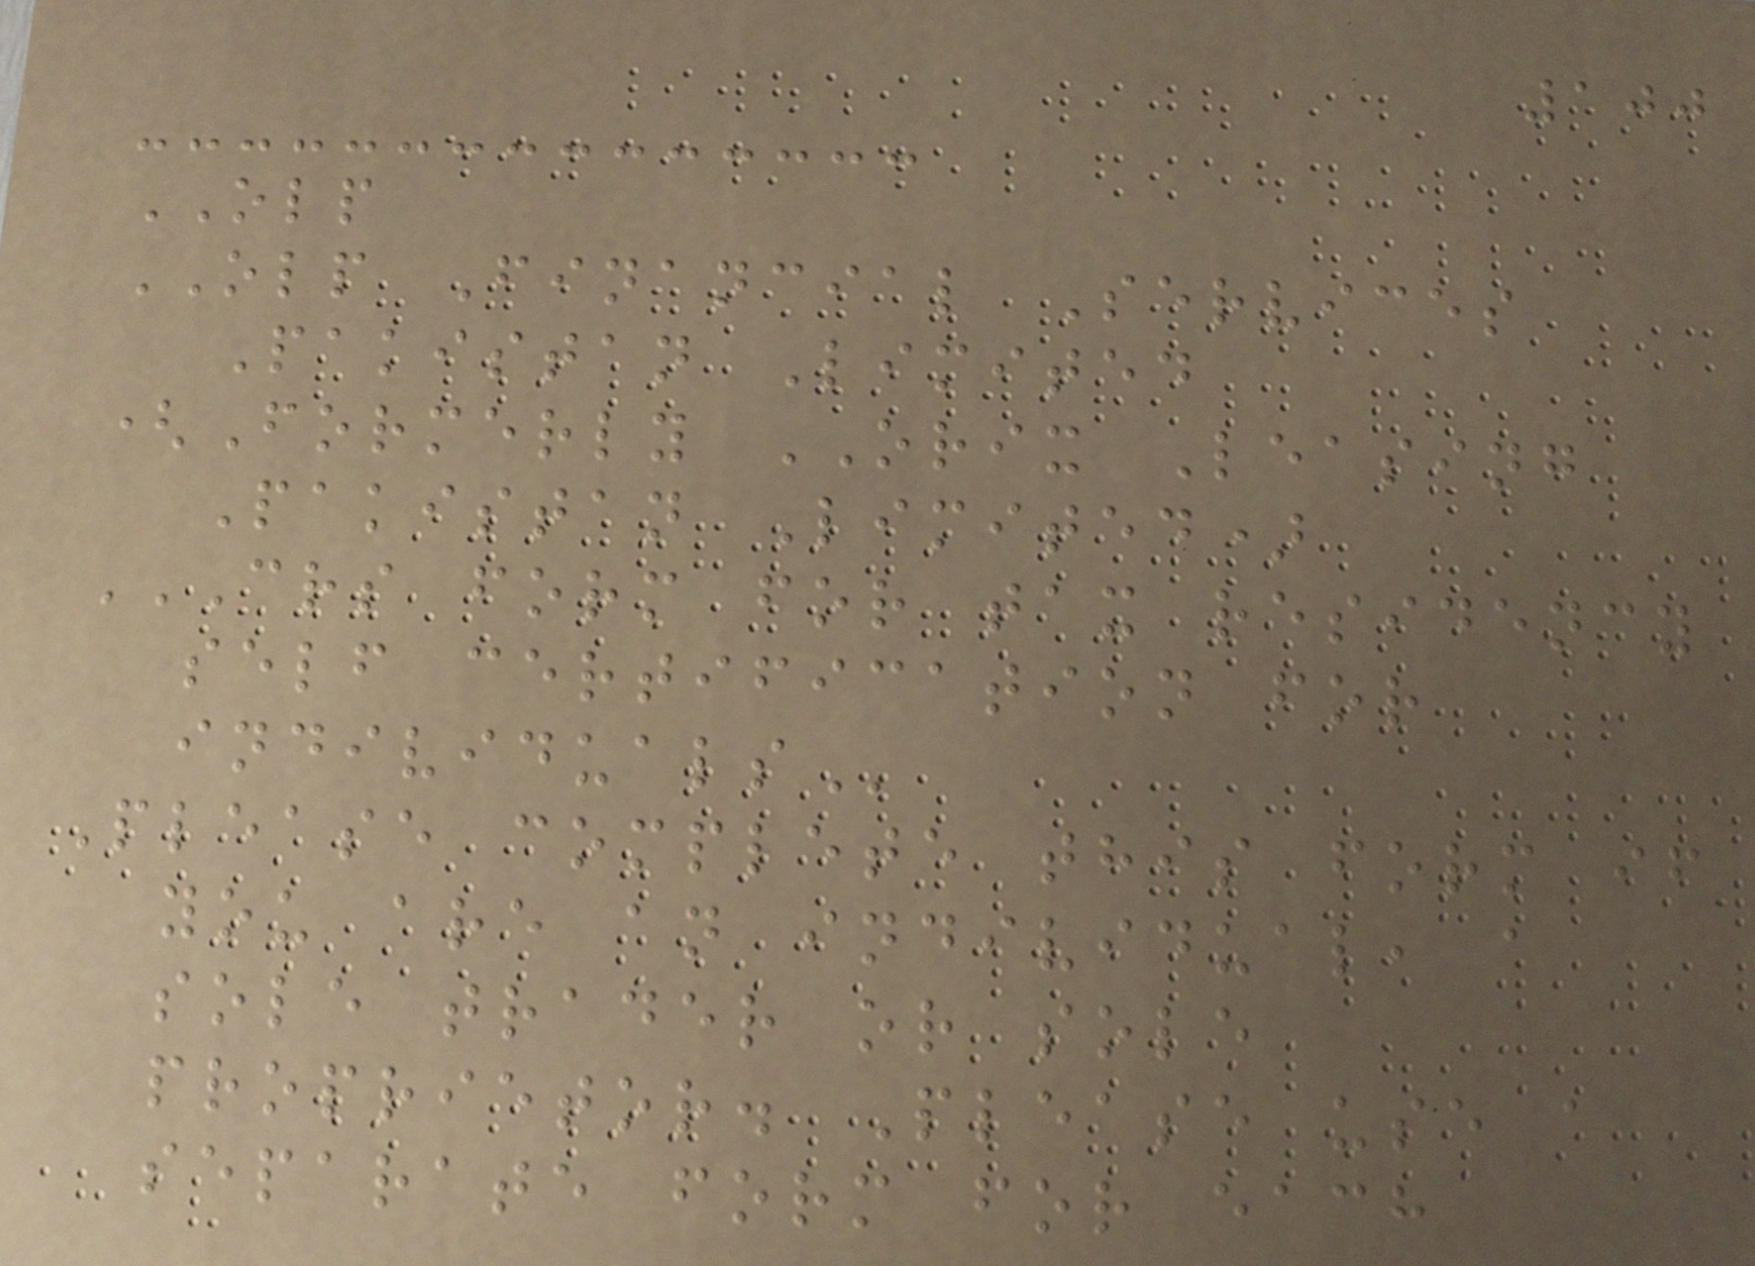100
OLP
OLP Financial Services
Pakistan Limited
(Formerly ORIX Leasing
Pakistan Limited)
CRS FORM FOR TAX RESIDENCY
SELF CERTIFICATION FOR
INDIVIDUALS
Please complete this form if
you are an individual, a
sole trader or sole
proprietor. Please use a
separate form for each
